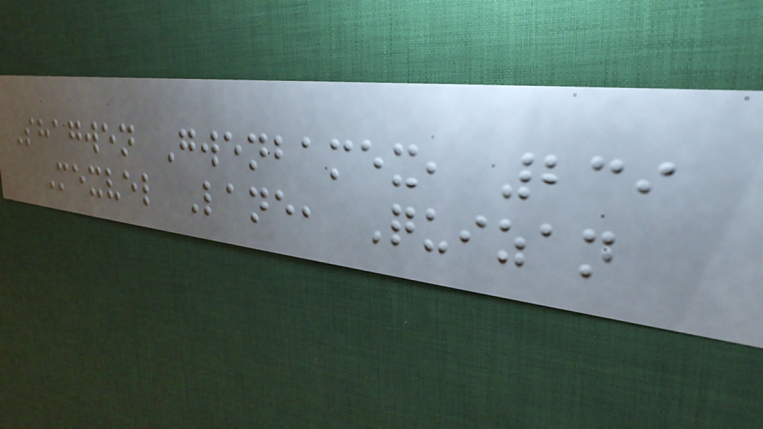Shagwen Gwenbamex, 239
Mexvel Lane, Quizan
